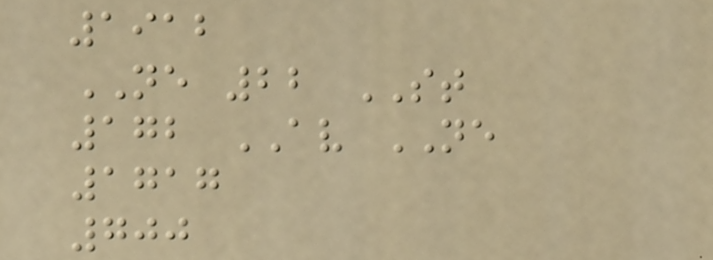1912
NE 22 ST
172 AV NE
1717
700
